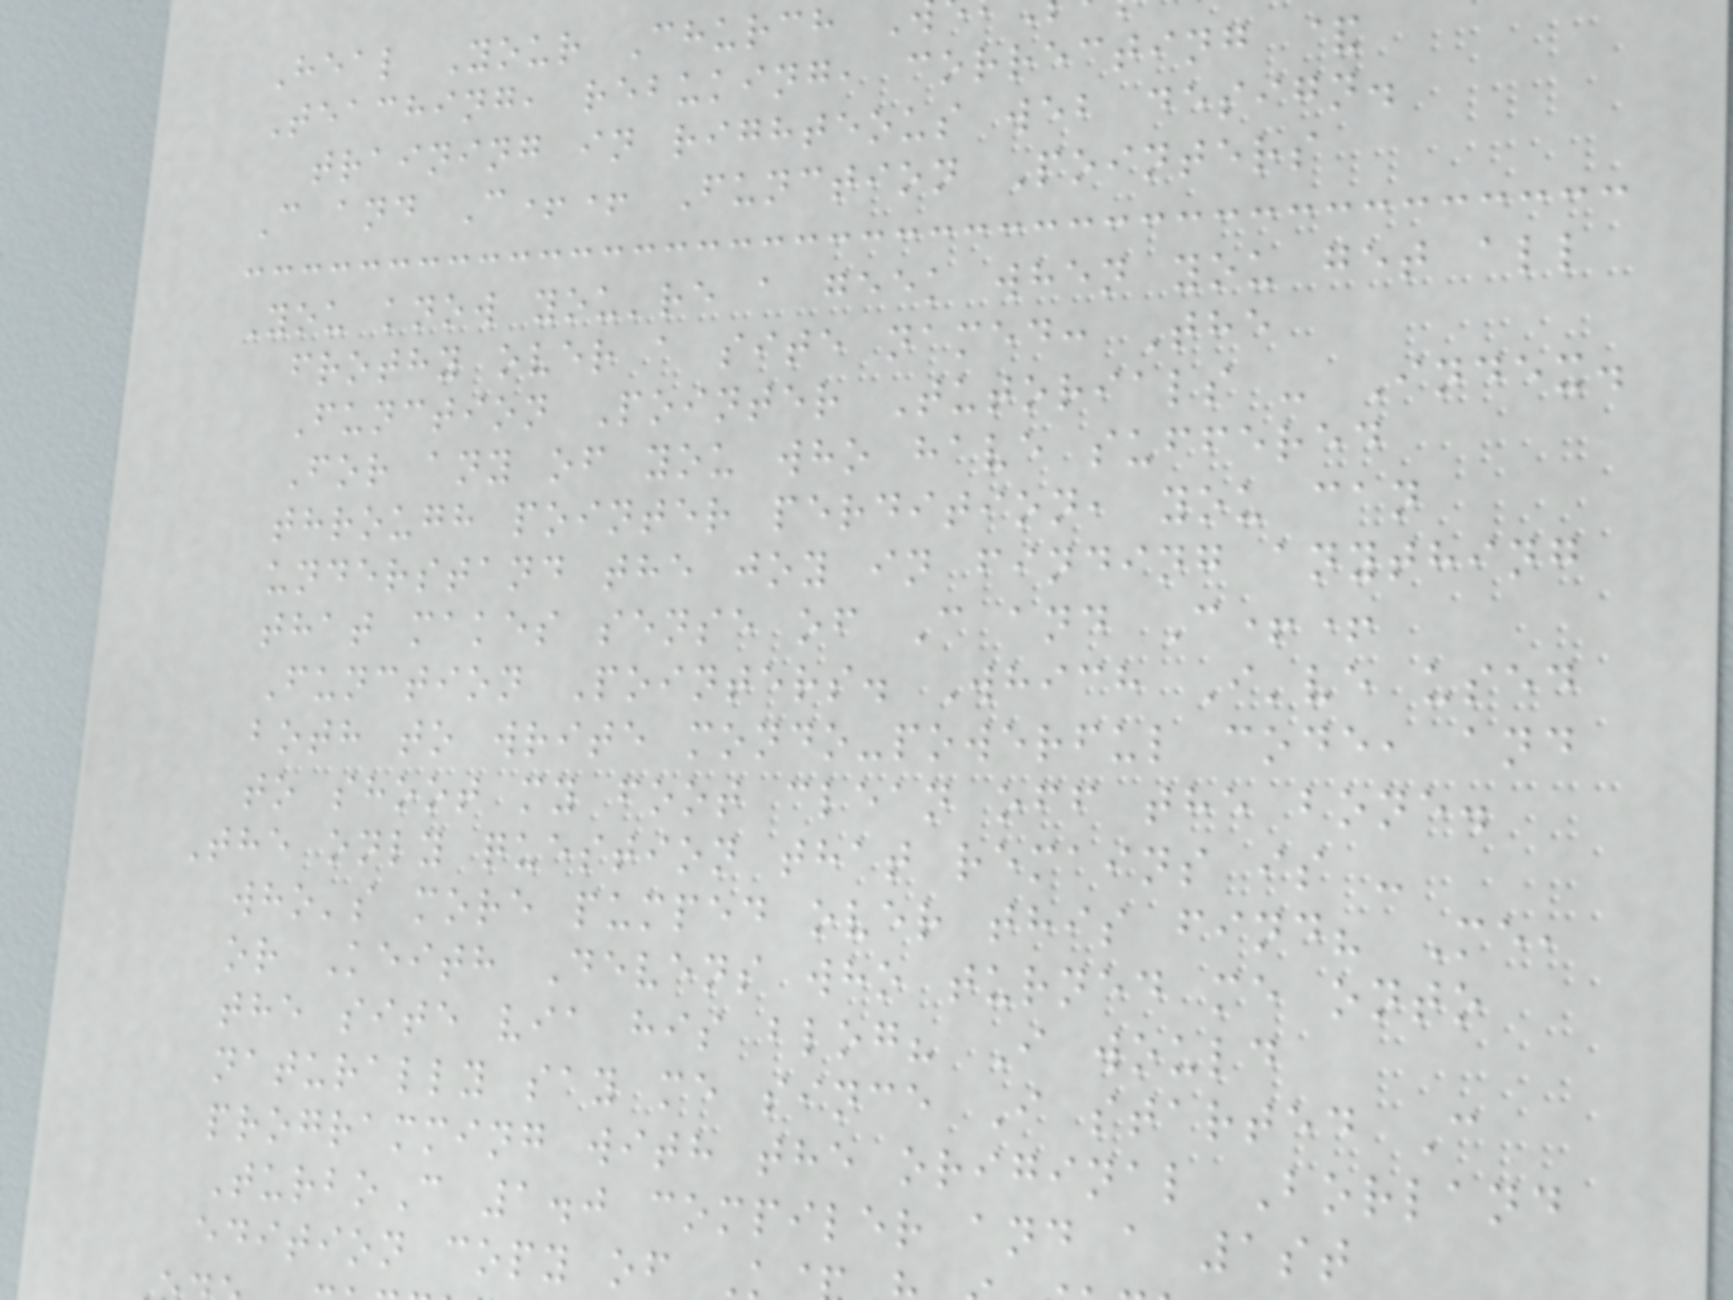Heal Your Church
Teaching, rebuking, correcting &
training in righteous web design.
C and C++ Function Pointers
You know you're a geek when you get all
frothy over a site named: The
Function Pointer Tutorials - Index.
For any of you who have suffered
through pointer perdition, you can
understand the joy in finding anything
that makes sense of C and C++
Function Pointers. Which I've used
both to write mondo-powerful code, and
to shoot my foot clean off the bone.
The only question that remains is -
who's more pumped over this find? Me,
or Keith Devens who turned me onto
the site via his blog? I would
naturally say me since I started C
programming with the original Borland
TurboC 1.0 compiler and a 1st
edition copy of
